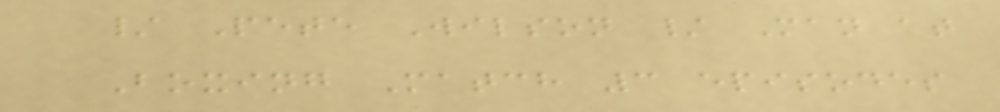/ Pete Wilson / Man at
Boxing Match 3 episodes
